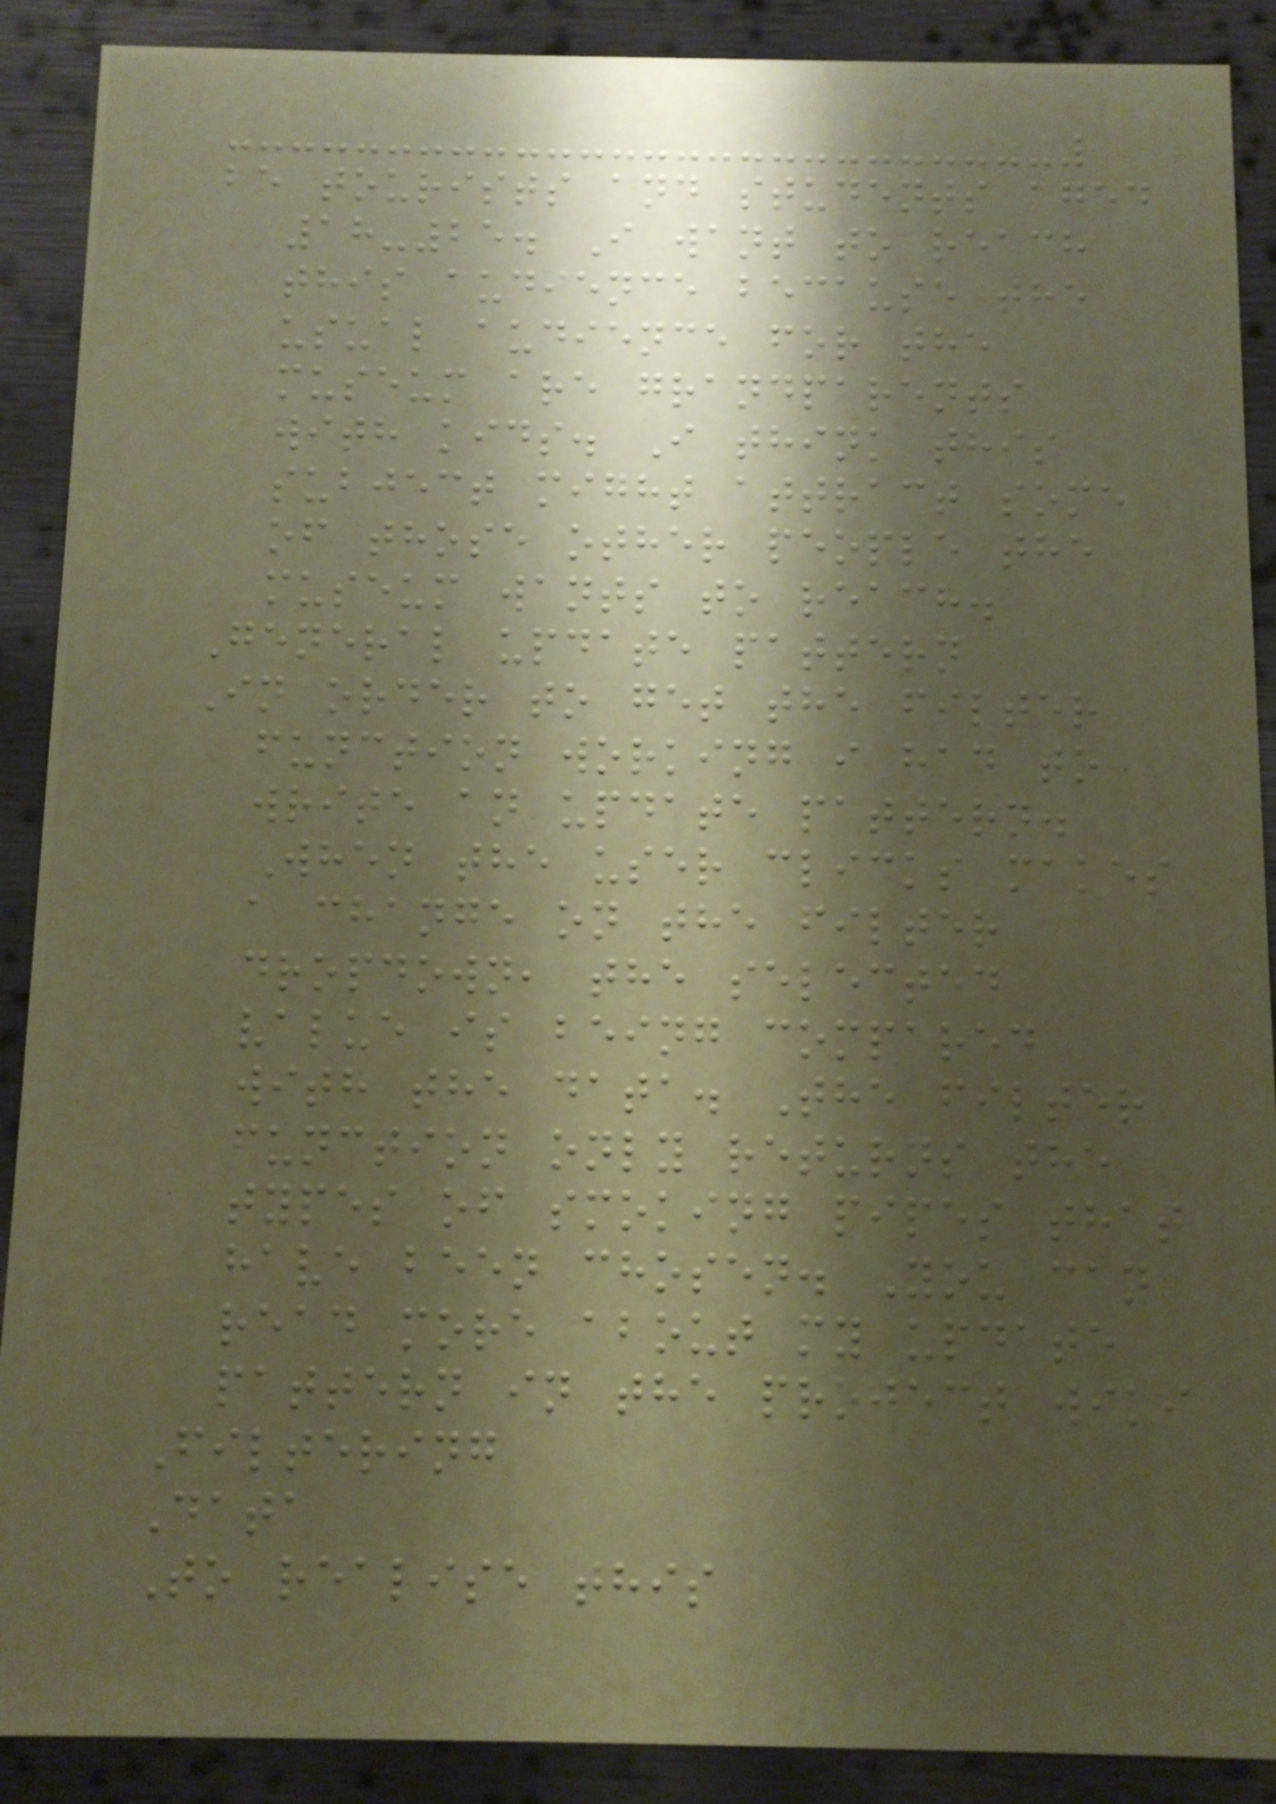be tourists and students aged
18-25. I want to reach
this audience because the
usual audience for the
museum are grandparents
with kids. I think this
subject might attract some
of those other people the
museum wants to reach.
General update pattern
In order to get the filter
function working i had to
write an update pattern.
When the user clicks makes
a change on the filter
dropdown, the selected
value is being compared
with the data. The filter
function only returns the
types of smoking pipes that
have been chosen. You can
read more about my update
pattern in the project wiki
Filtering
Data
To realise this
